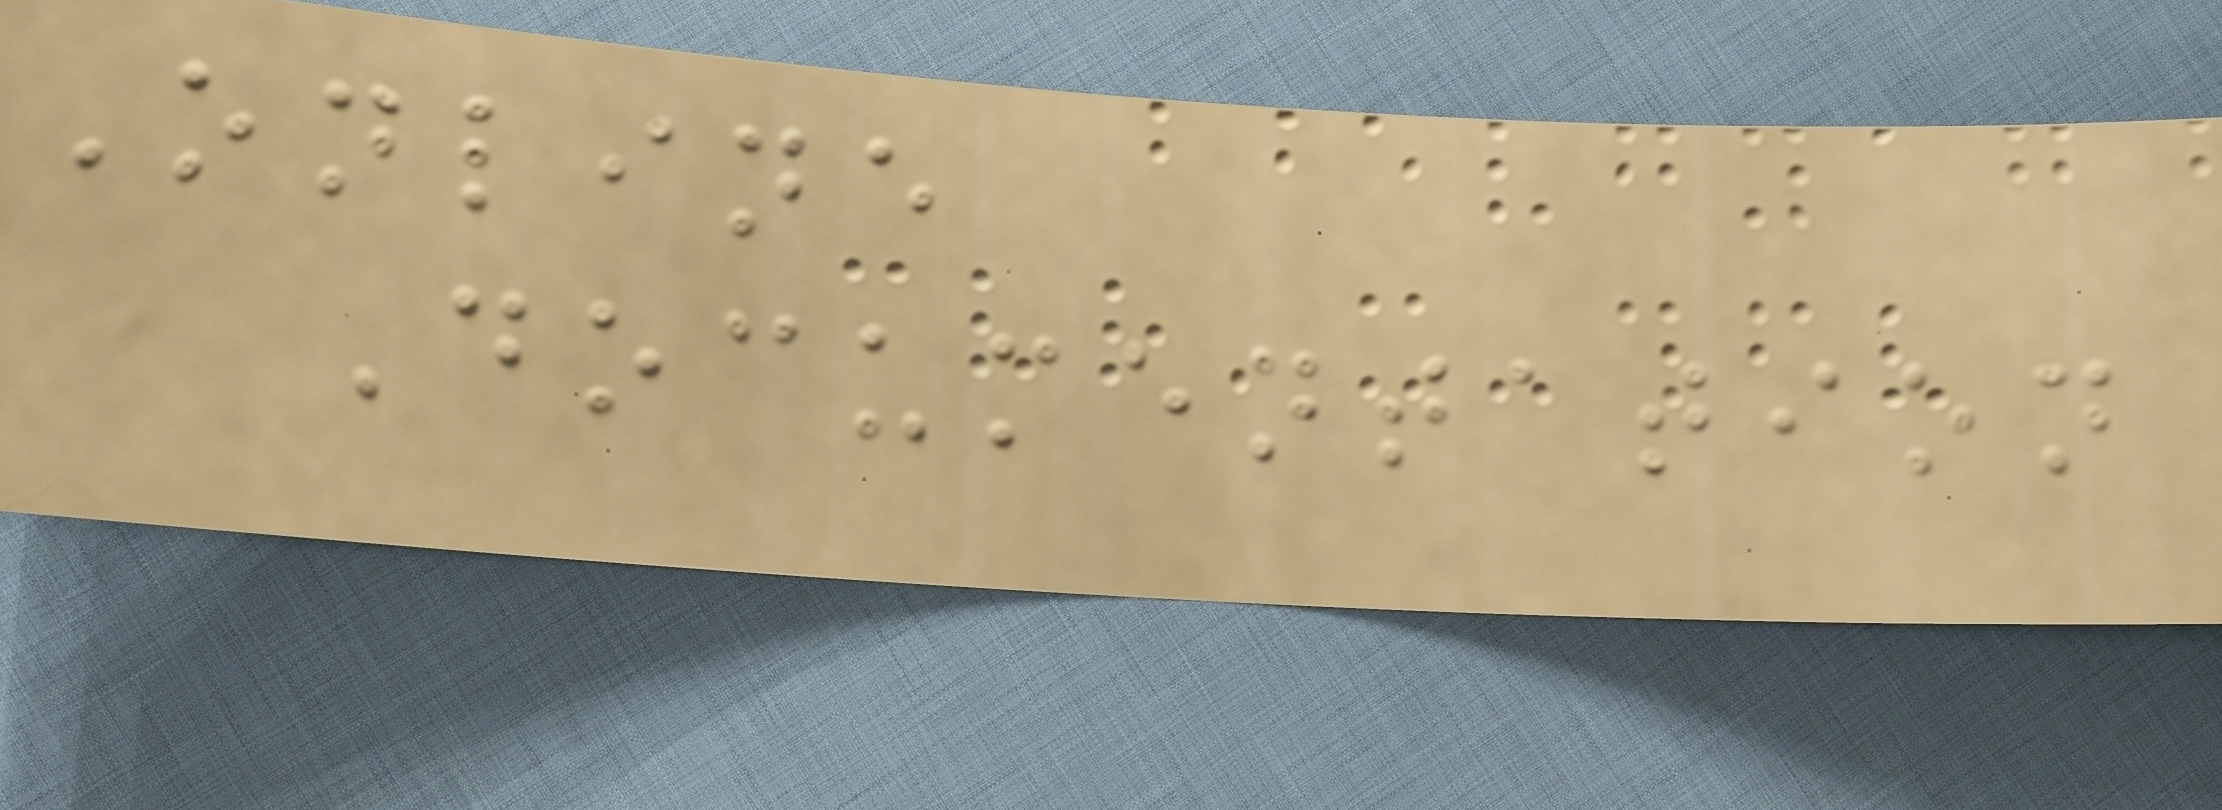Online
Documentation
